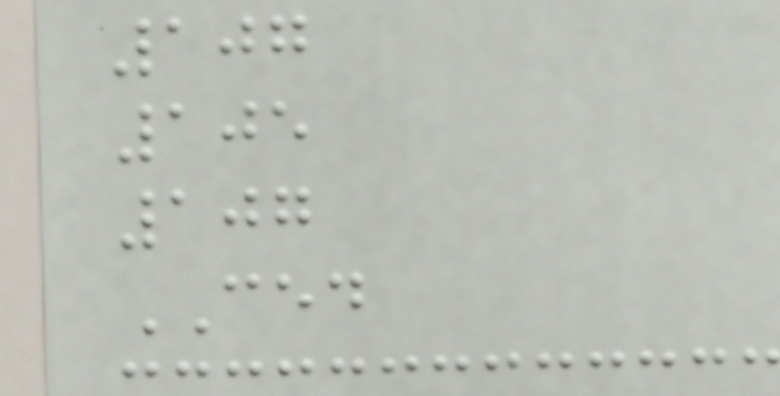107
105
107
CED
